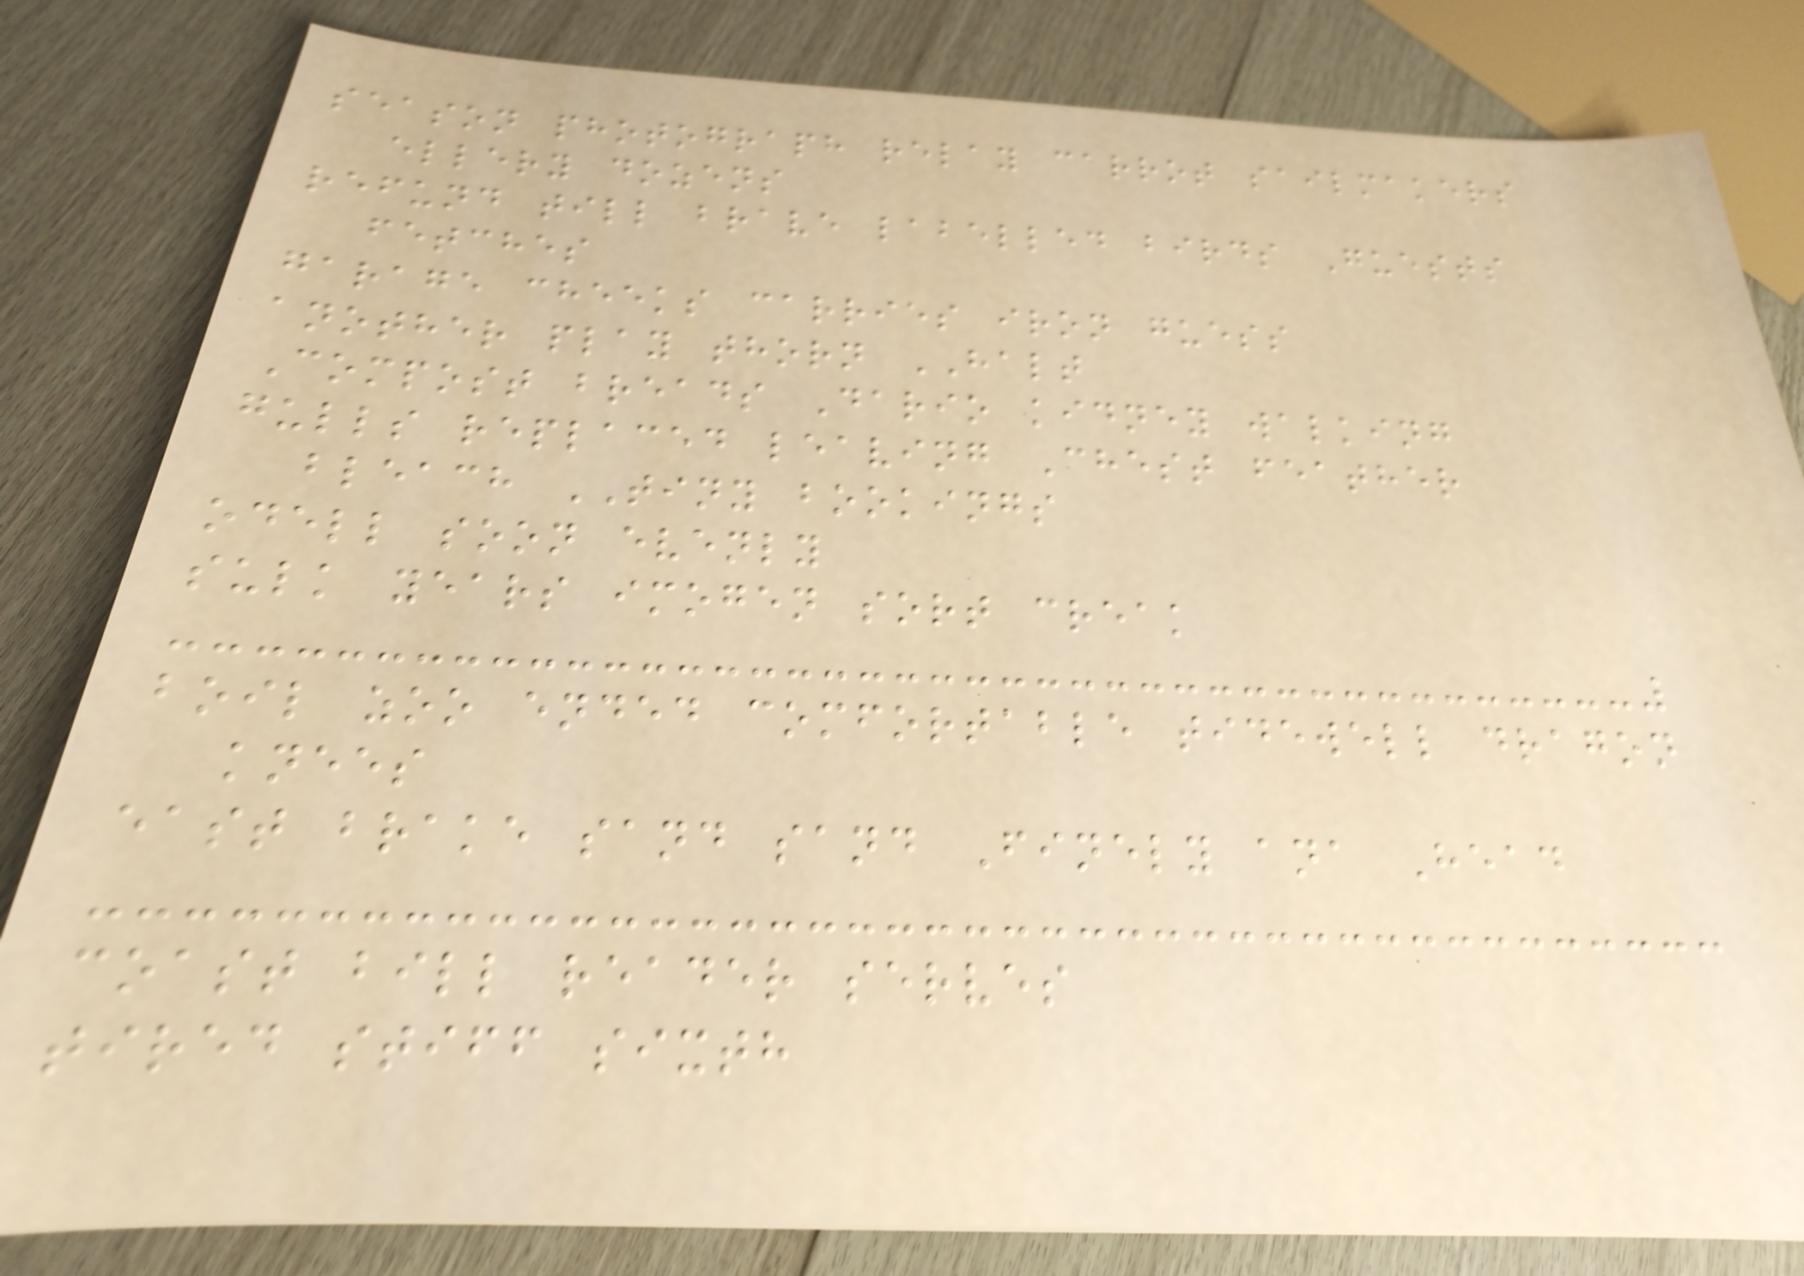season photograph relay carrot sailmakers
ellery dozens
refund till brave labelled birds Guests
fetches
garage cheeks carries iron guess
another play thorn HALT
Compost breads Dario kidney walking
gulls replaced leaving Chest feather
bleach TINY bookings
odell soon evenly
sulk years imogen sort creak
boil zoo ended comfortable tidewell dragon
knees
east brake sand sand Finely ana Head
coast bill reader serves
tired stiff sixth
